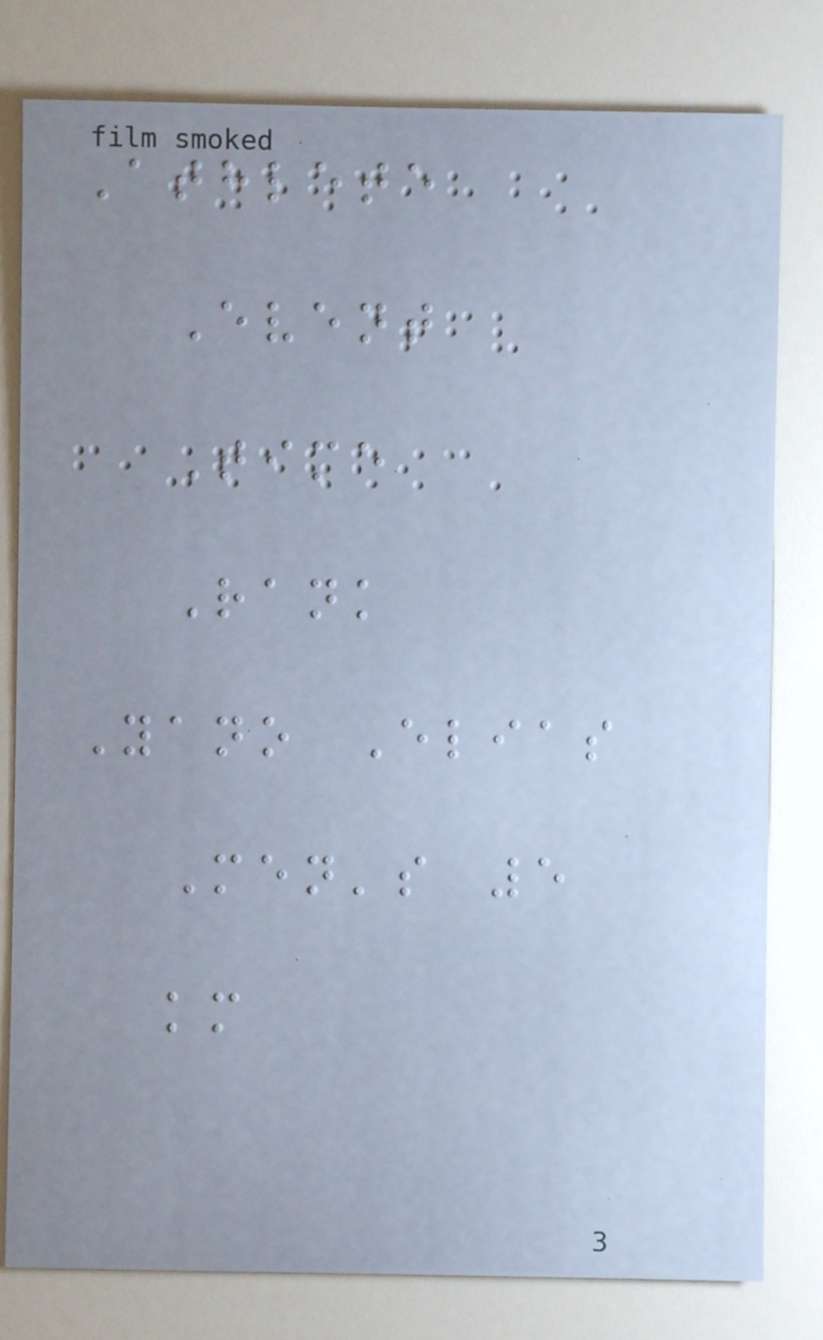Athlete
Event
Time
Rank
Yano Elias
Men's 5
km
